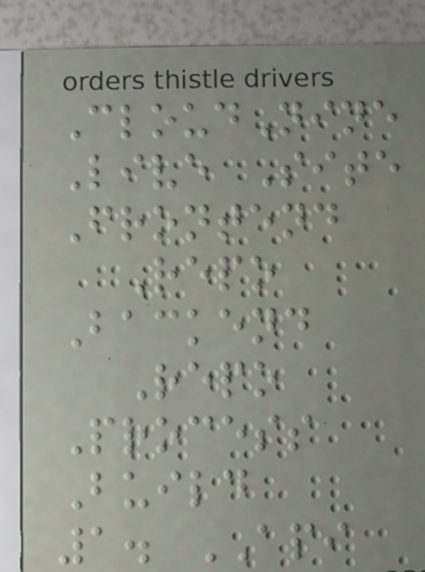CloudNine
Live Site
Frontend
Repo
Backend
Repo
Process
Build
1. API
